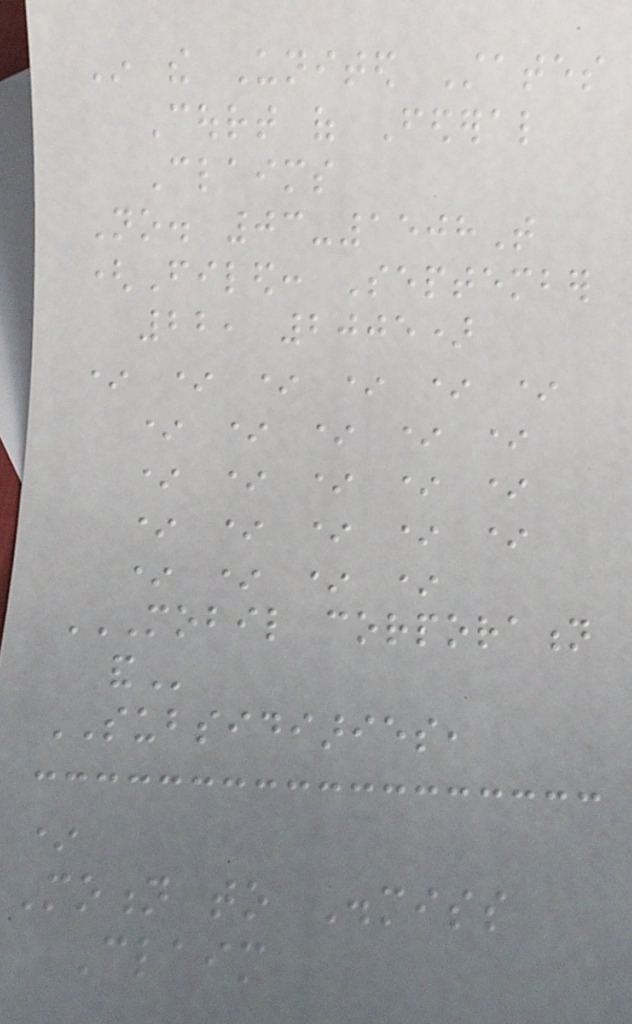In the United States
Court of Federal
Claims
No. 03-1508T
(Filed: September
22, 2005)
* * * * * *
* * * * *
* * * * *
* * * * *
* * * *
MOBIL CORPORATION
AND
SUBSIDIARIES,
*
Motion to Dismiss
Claim
